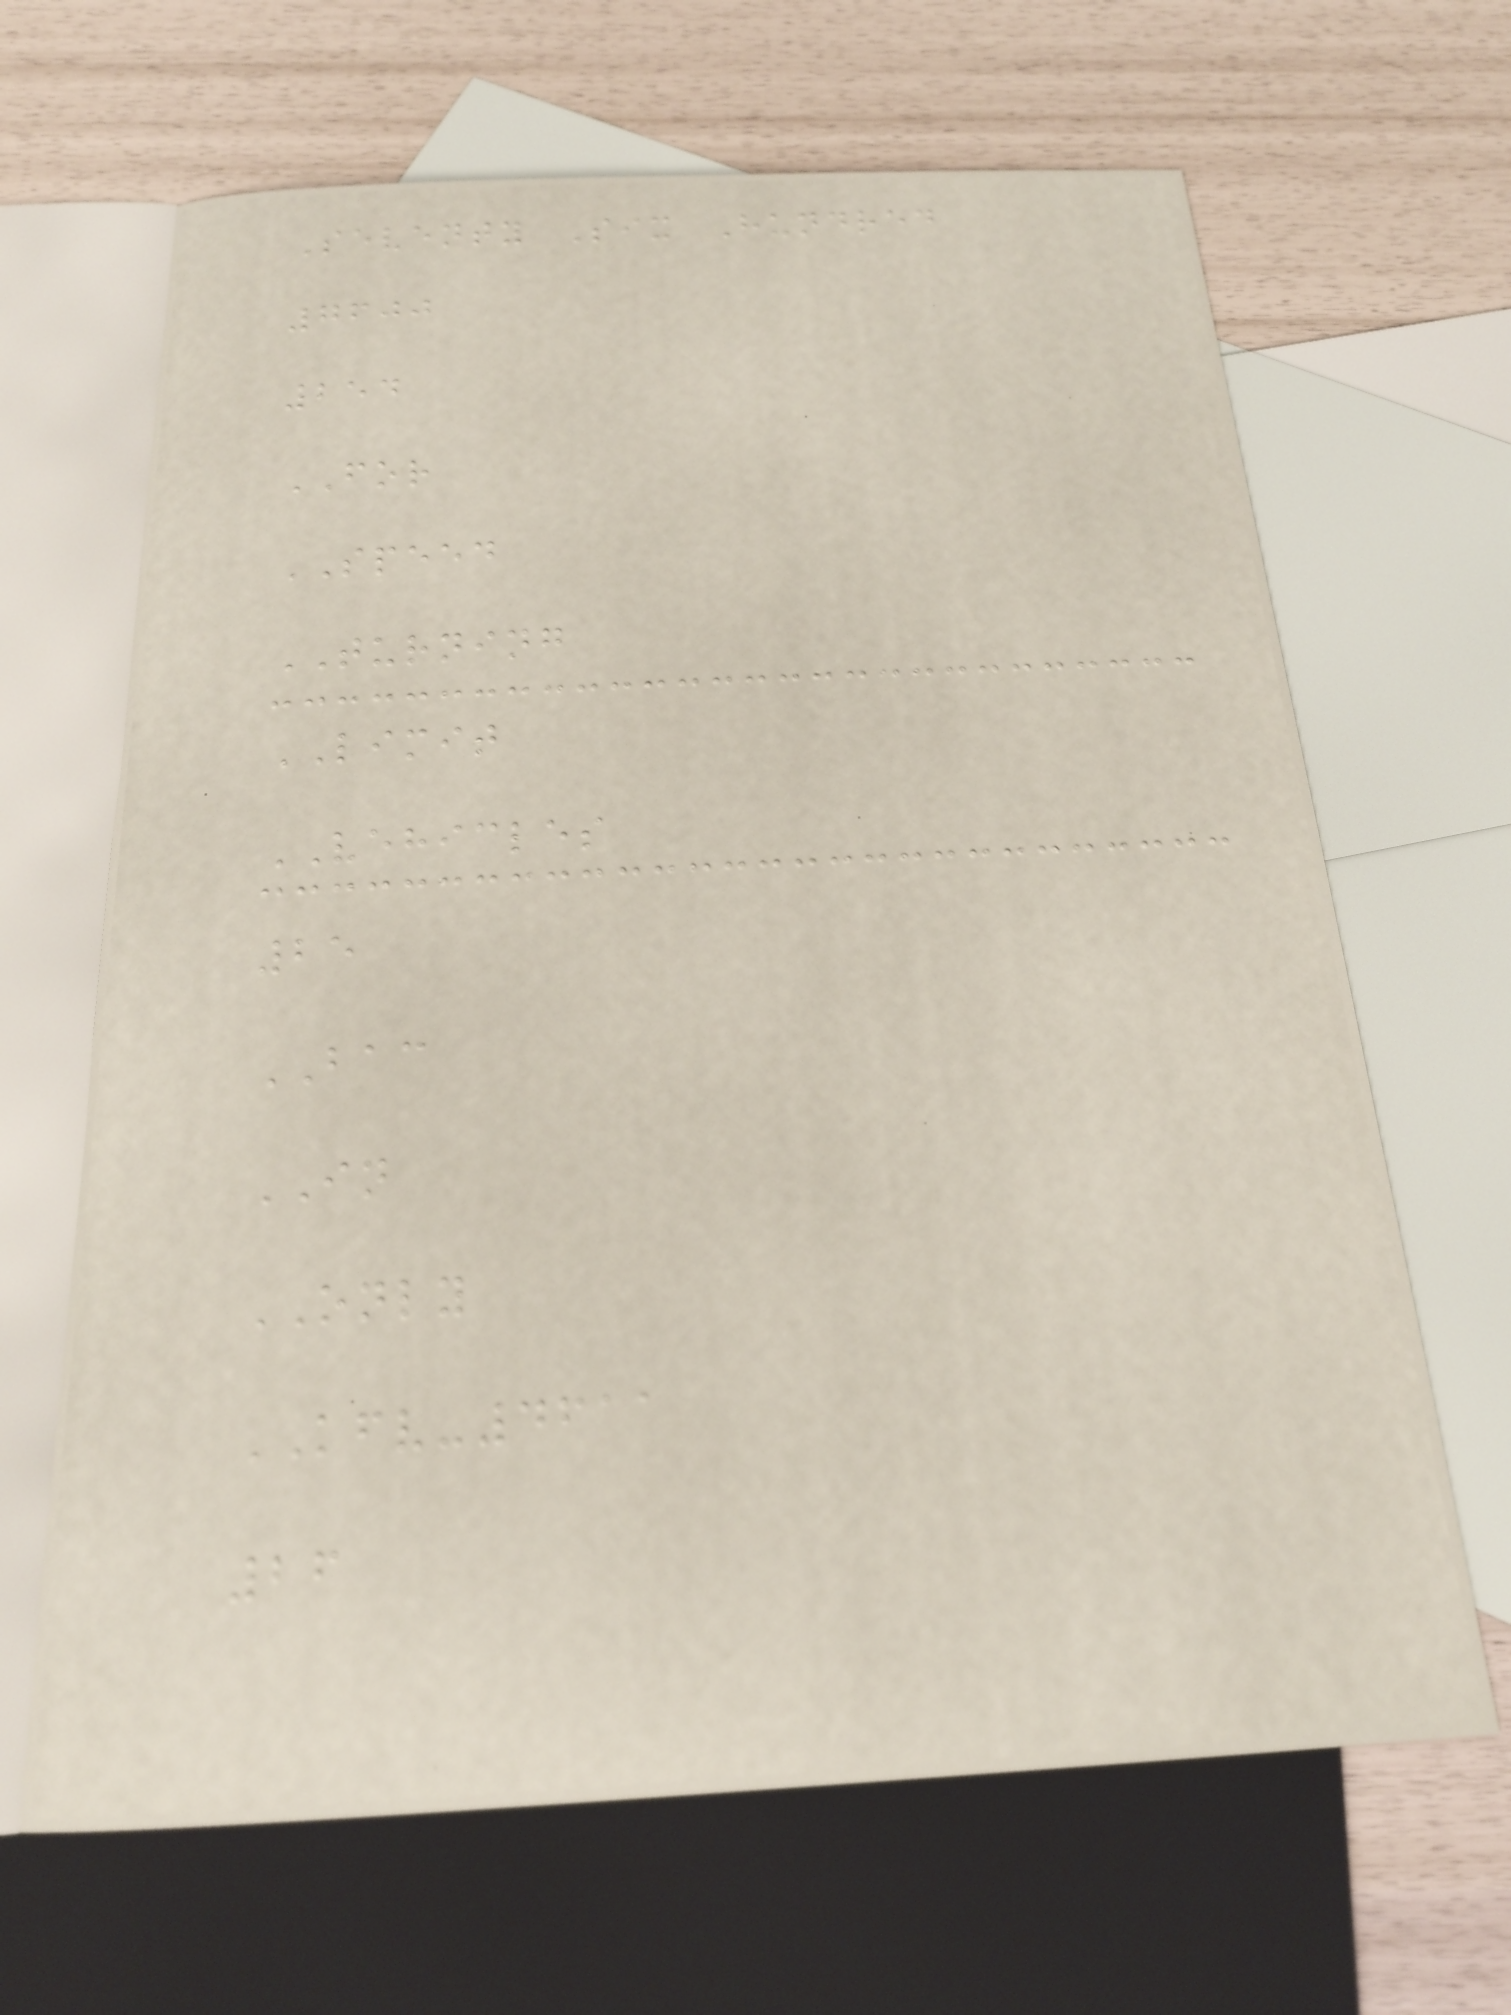Seventy Six Hundred
7600
254
FOR
SPEED
TURNING
LIMIT
VEHICLES
25
BAC
IN
ONLY
KFV-4611
26
